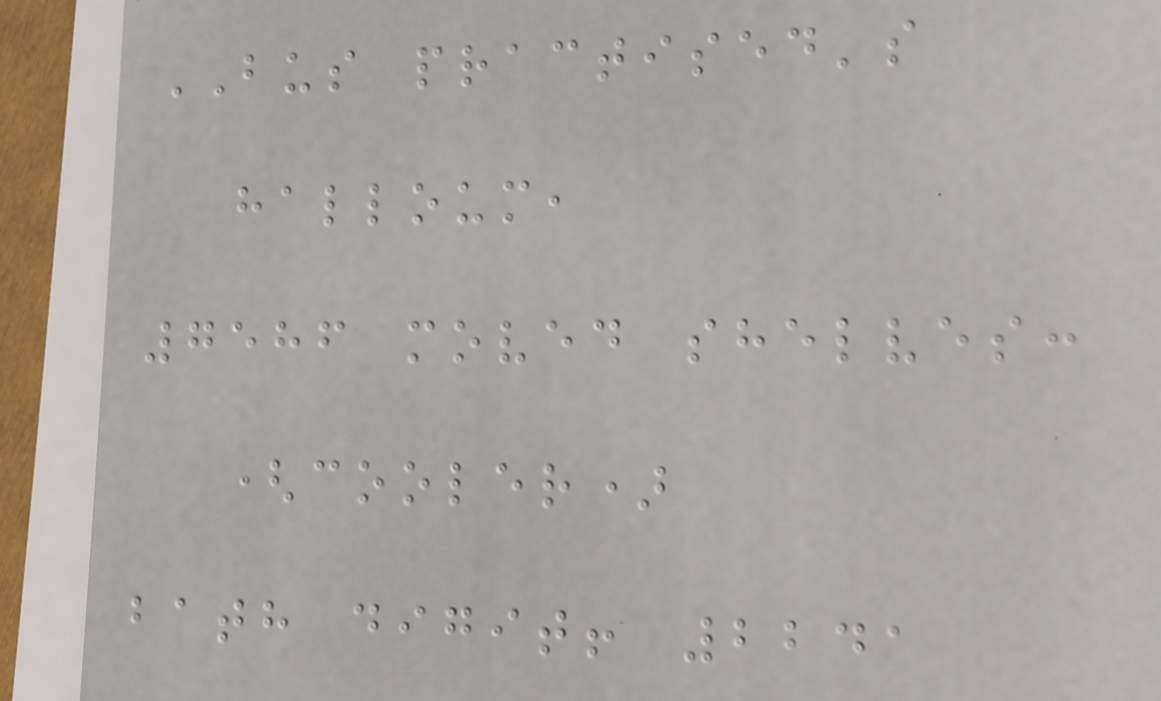BUS practised's
halloum,
7586 moved shelves:
(cooler)
bath digit! 2241
